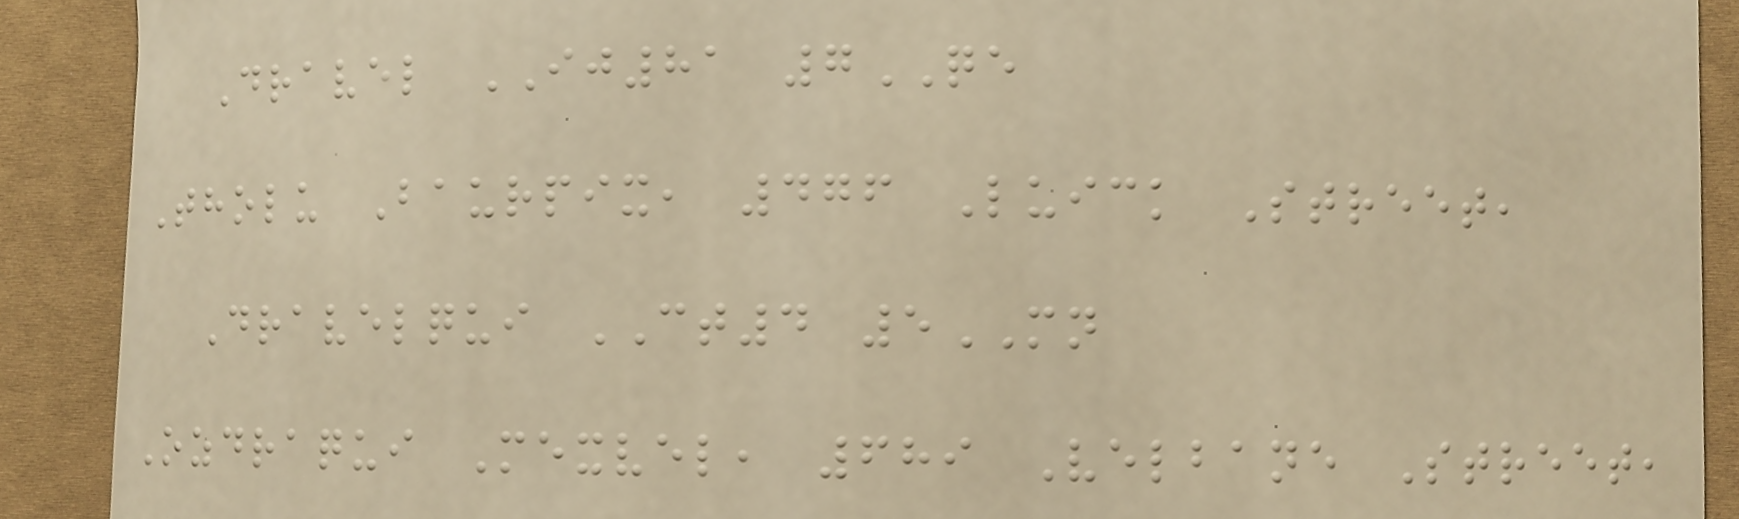Dravel IJ81 7QE
Tholu Baurpix, 476 Luick Street,
Dravelqui CT4 5MN
Ozdraqui Mexvel, 689 Velbane Street,
